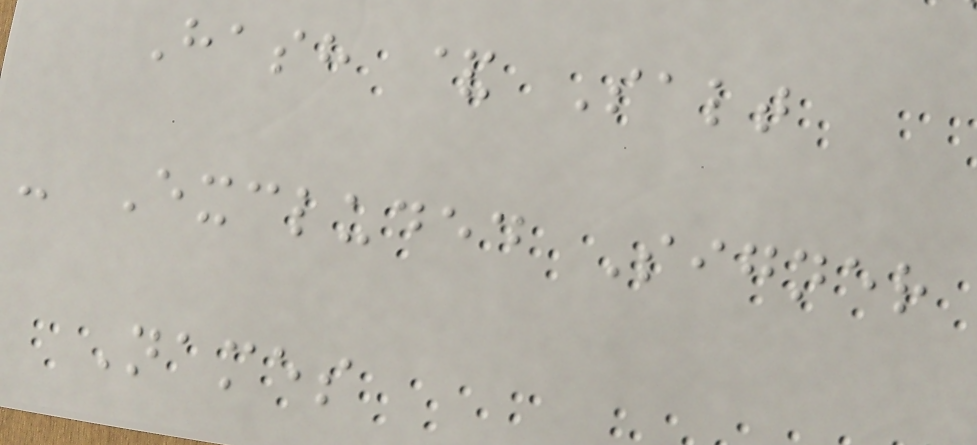Hash & Salt
- Excluded Signer
Names
